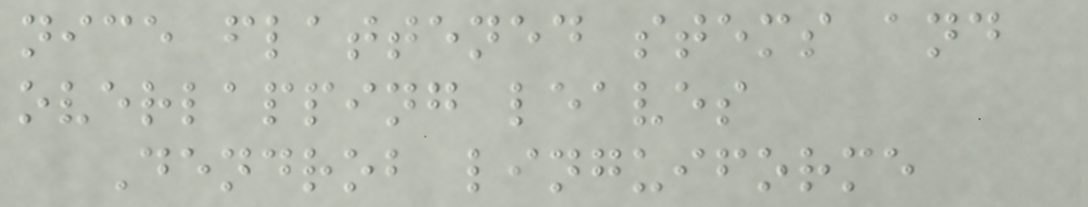nice flattened stems and
overlapping leaves
Dendrob linguiforme
